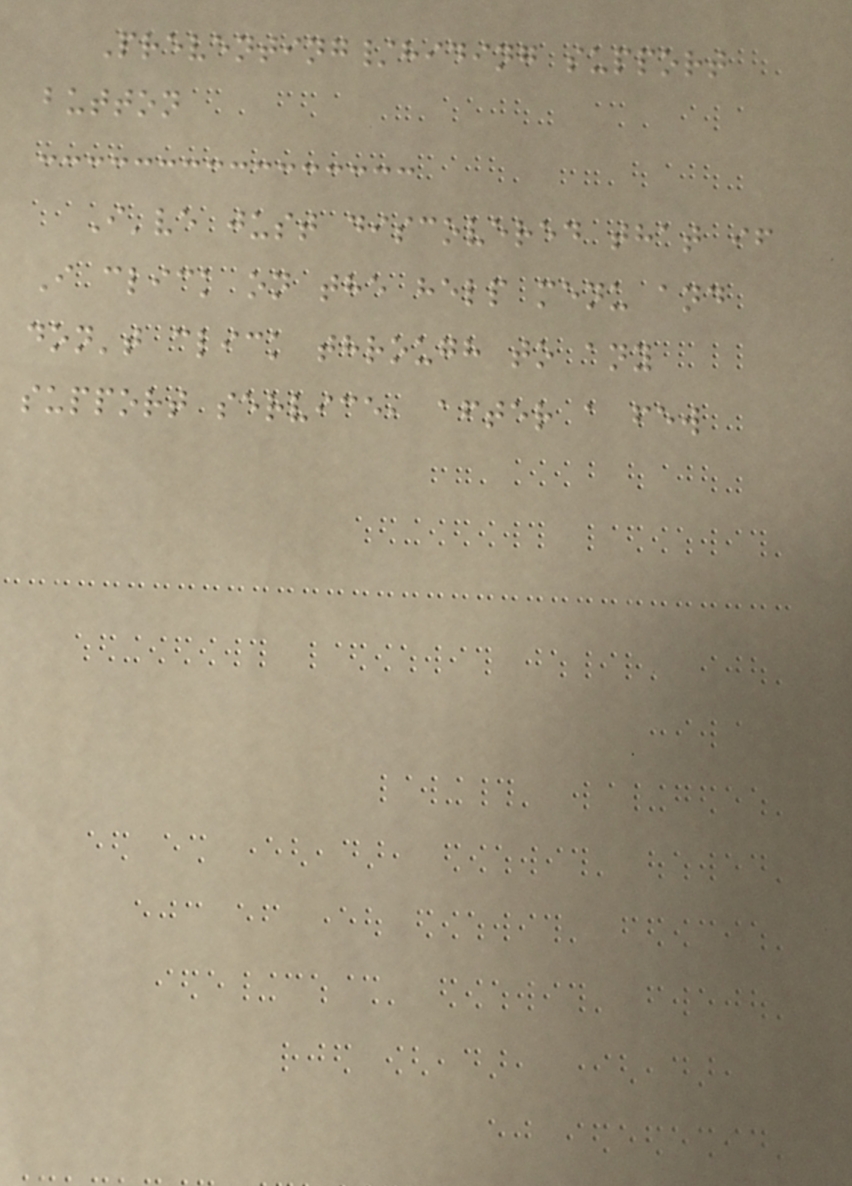Preventing/hiding support
button
I've just discovered that if
I click on the help menu and
don't click through to any
support service, after a few
